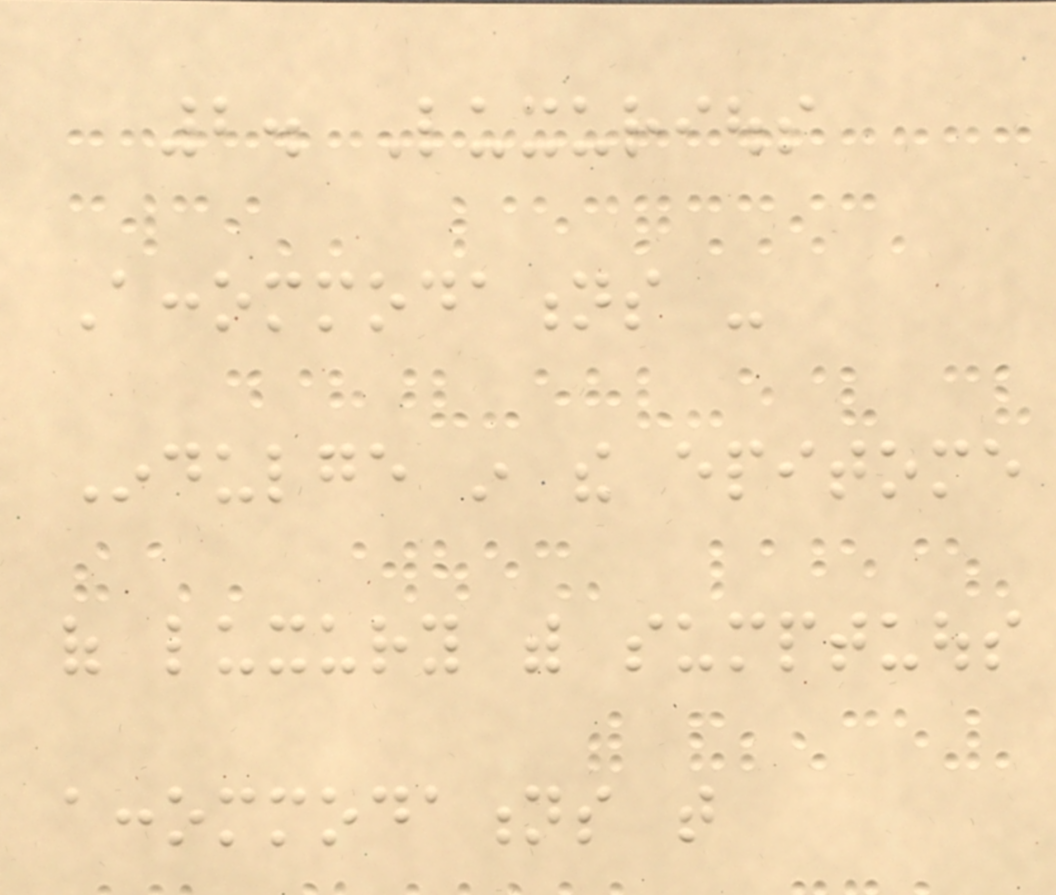2. Luxurious
Accommodations -
Indulge in the epitome
of luxury with sumptuous
accommodations that
